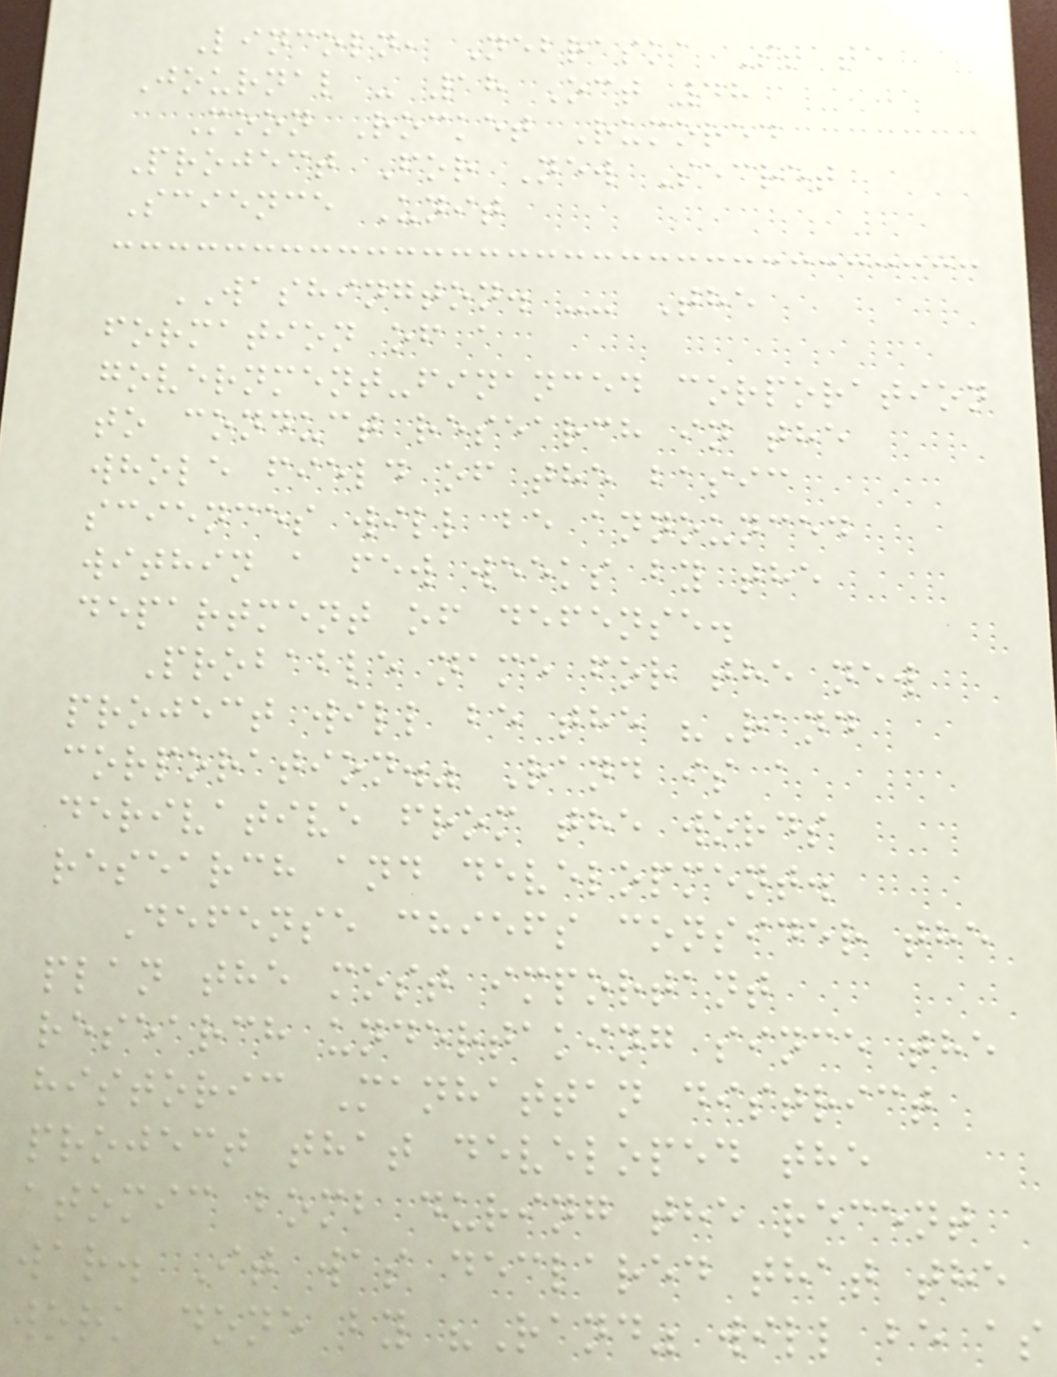Lincoln, Nebraska State
Journal - 18 Oct 48
Moon Rocket Rumored
Project For New Secret
Science Unit
WASHINGTON. -- The
formation of a
government-financed corporation
to conduct research in the
whole field of the basic
sciences will be announced
within a few weeks by the
department of defense.
Probable name for the new
project will be the "Rand
corporation." Rand is a
derivative from the words
research and development.
Defense chiefs consider the
plan the most important
research undertaking since the
historic Manhattan district
project that developed the
atomic bomb during the recent
war. It was declared that the
work done by "Rand" will be as
